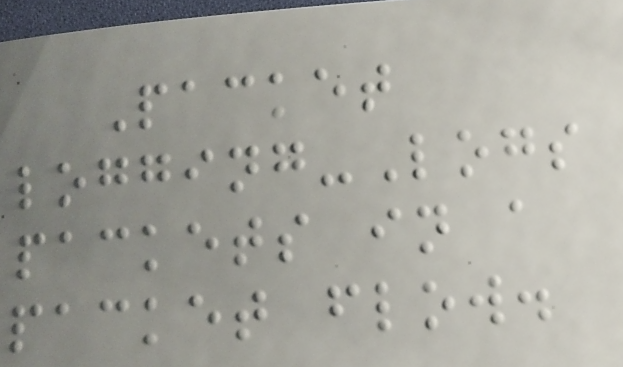Packet
logging-Logs
packets in a
packet flow.
